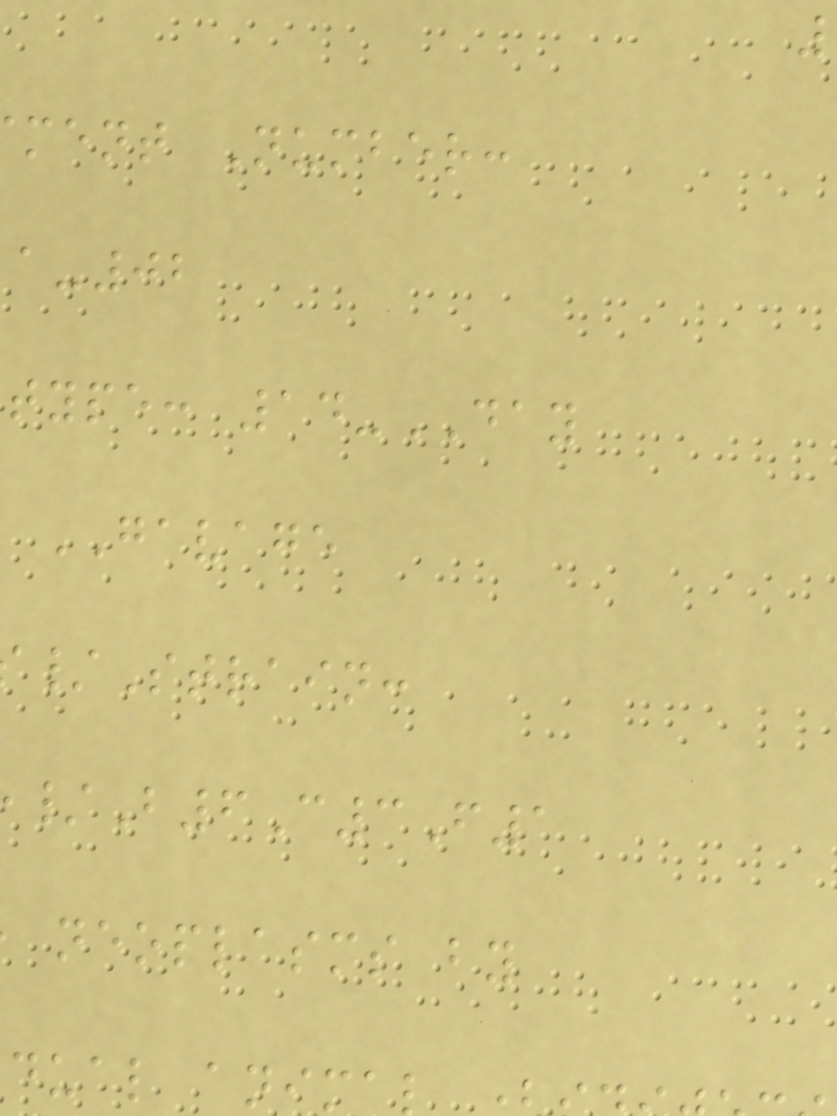ment Number:
-02
type: 14-DAY
GAVAGE
/Strain:
/B6C3F1
neoplasms by
